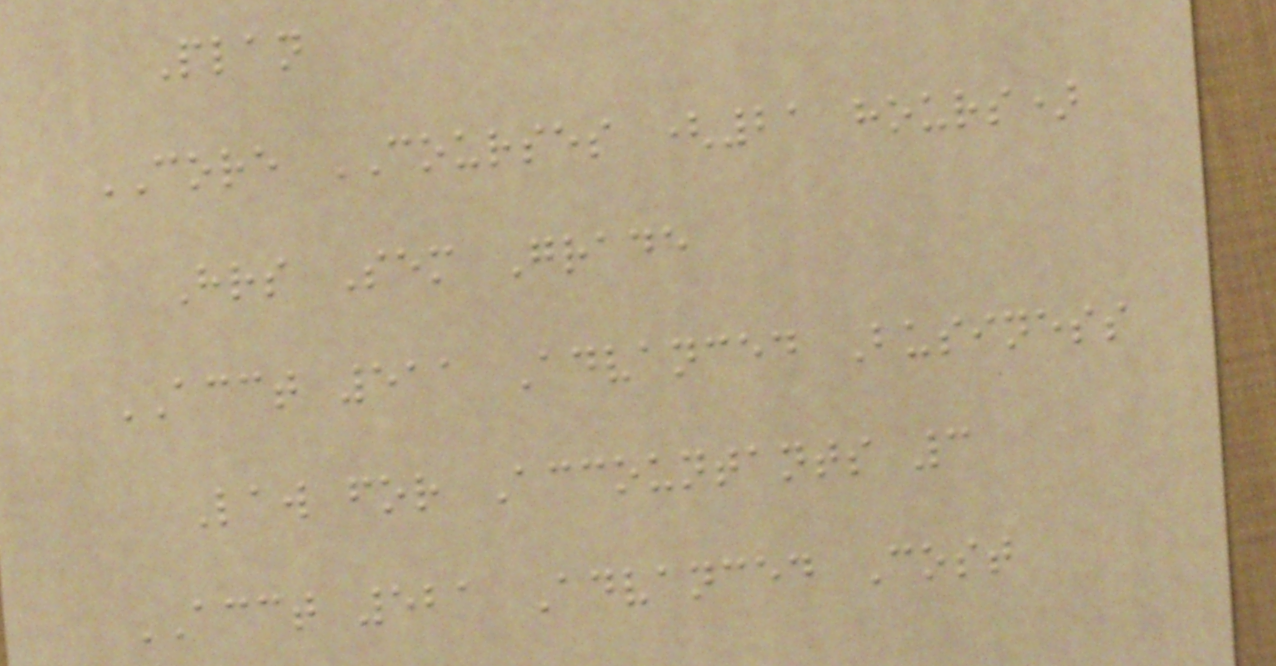Plan
CORE COURSES (21 hours)
Hrs Sem Grade
ACCT 511 Advanced Business
Law for Accountants 3
ACCT 521 Advanced Cost
